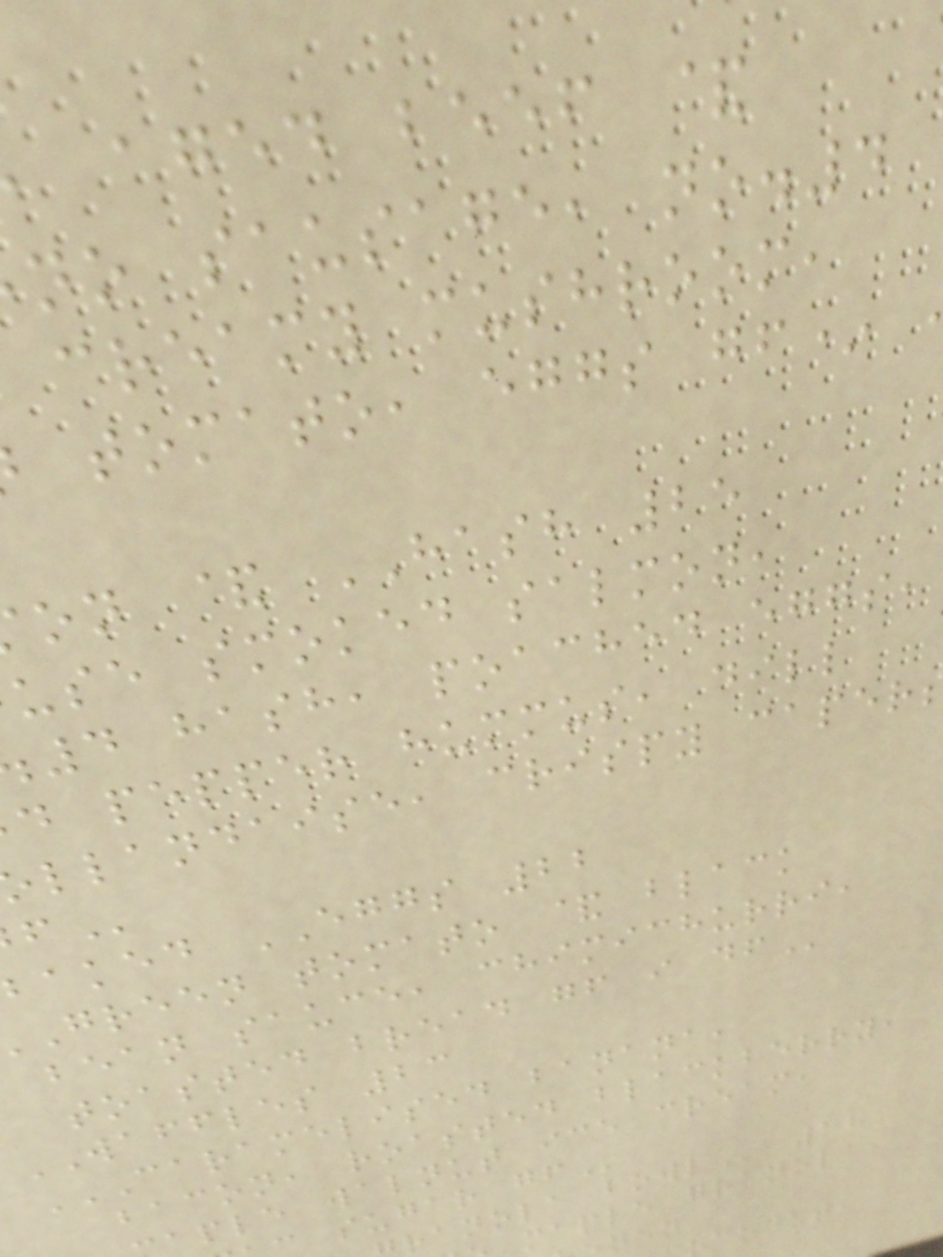aged beef &
no sausage, no.4
creamy mushroom,
tomato, eggs gf*
on & HASH 25
use smoked salmon,
4 hash, poached eggs,
d pepper hummus, dill
llandaise, crispy
baked EGGS 22
green tomato & black
bean sauce, chimichurri,
toasted bread gf i
WAFFLES 23
CARAMELISED BANANA,
bacon, roasted blackberry,
aple walnut ice cream,
sugar
maple granola,
